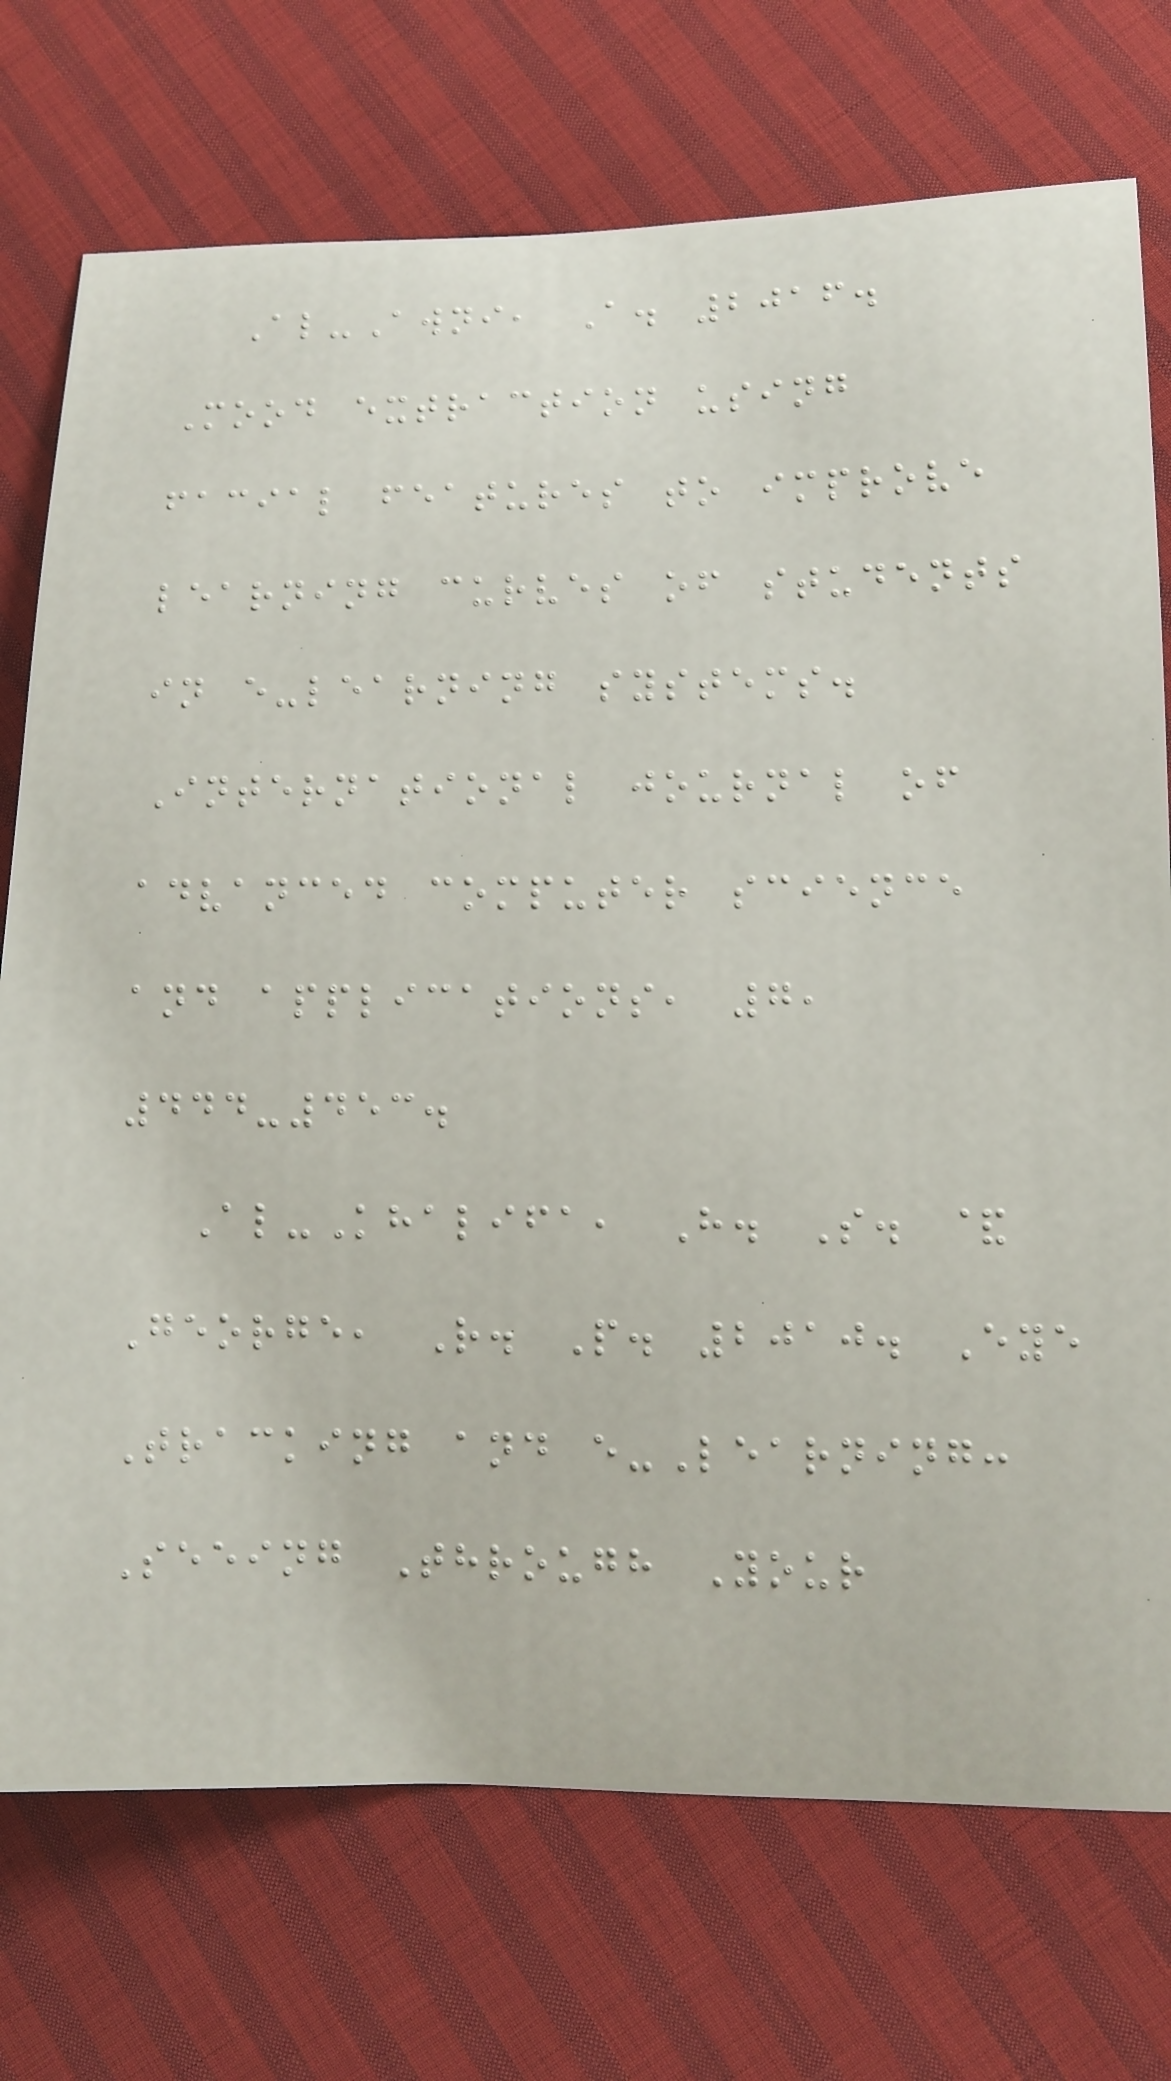Al-Awni, A. 2016.
Mood extraction using
facial features to improve
learning curves of students
in e-learning systems.
International journal of
advanced computer science
and applications, 7,
444-453.
Al-Khalifa, H. S. &
George, R. P. 2010. Eye
Tracking and e-Learning:
Seeing Through Your
